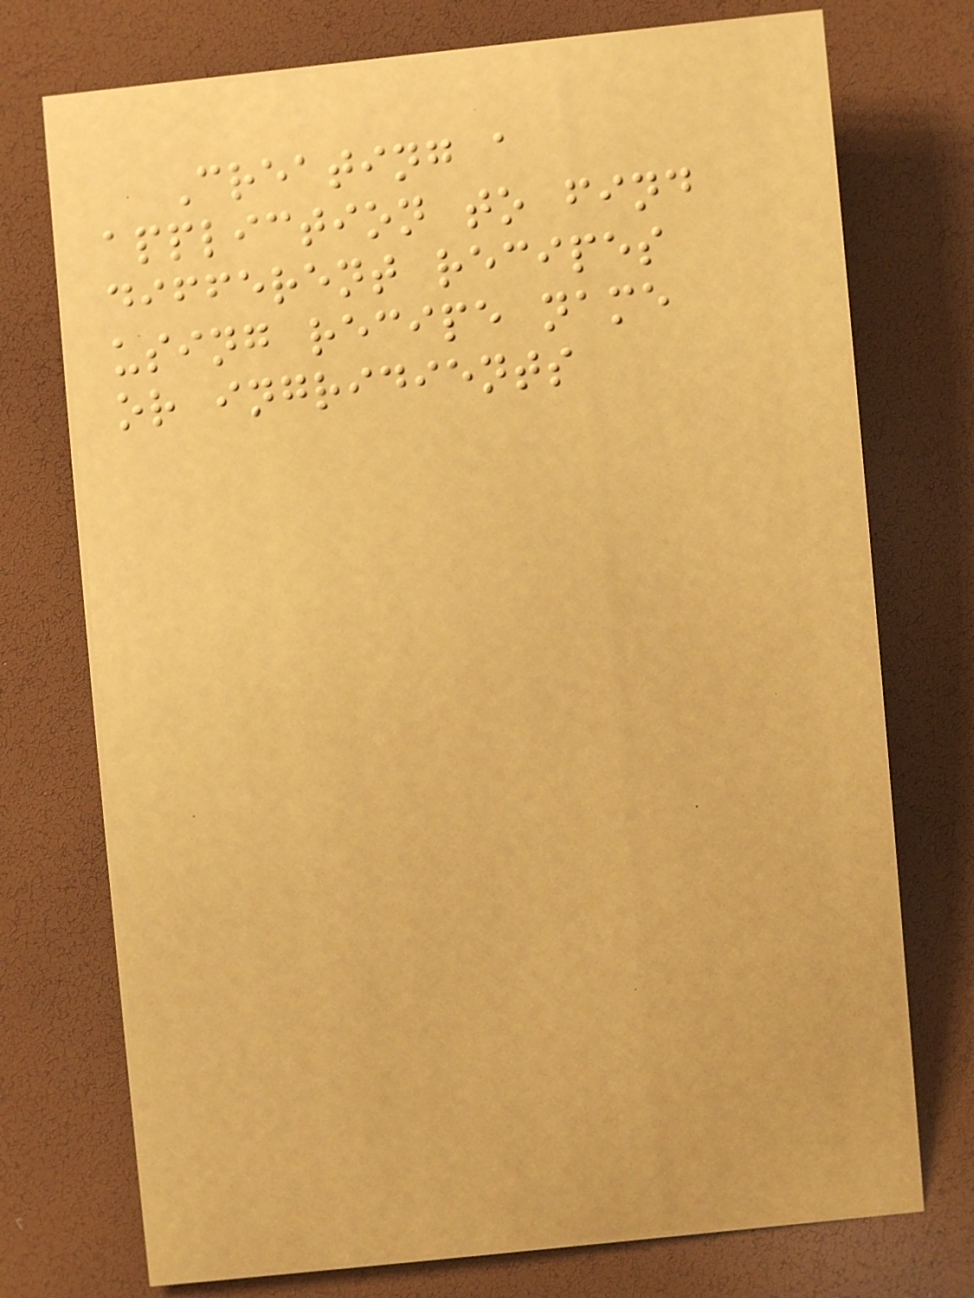Creating a
appliction to find
different recipes
using recipe name
or ingridients
